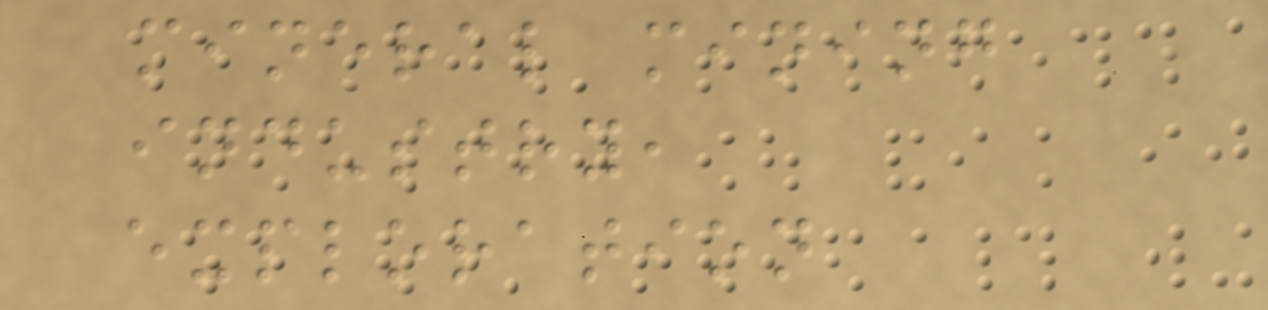mineral mining
industry,
exploration
